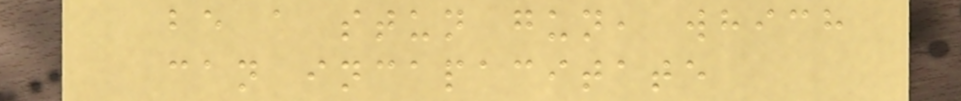be a stun gun, which
can incapacitate
